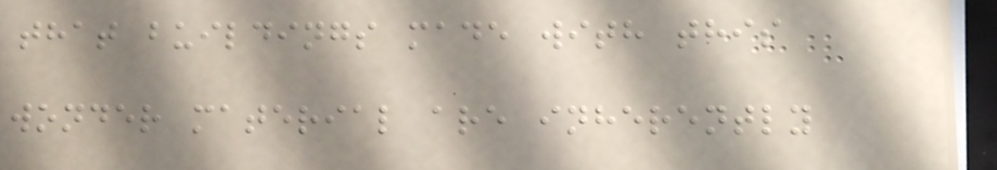that buildings made with this
wonder material are inherently
